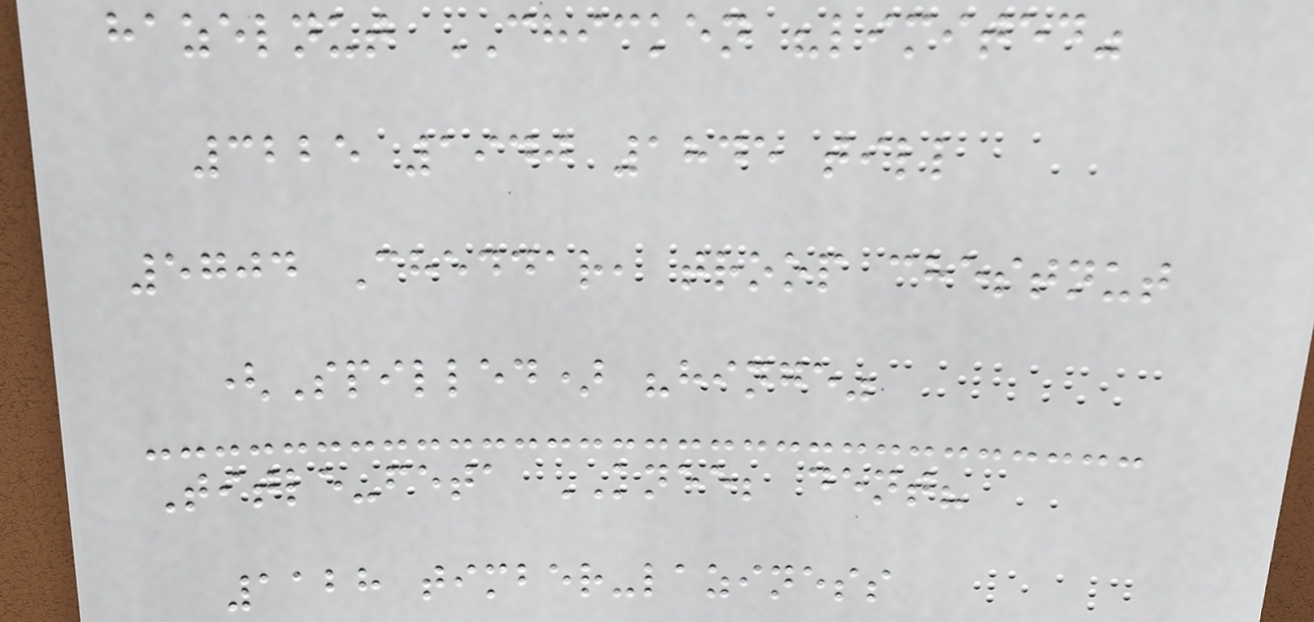hazelnut CHICKEN "limited"
3225 1940 1845 till
5704 Cheddar, troop chestnut
(Spilled) "hinge"
Title-feta KNEE; dent?
1128 timber-laziness
